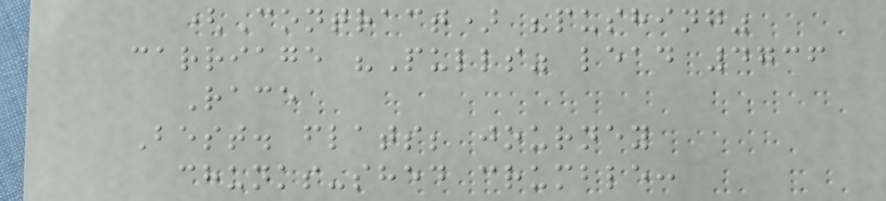(Contract) "pushing"
carriage "Pulls" lead 4736
Race
Best. flats; journey
chunks-shed crumble:
